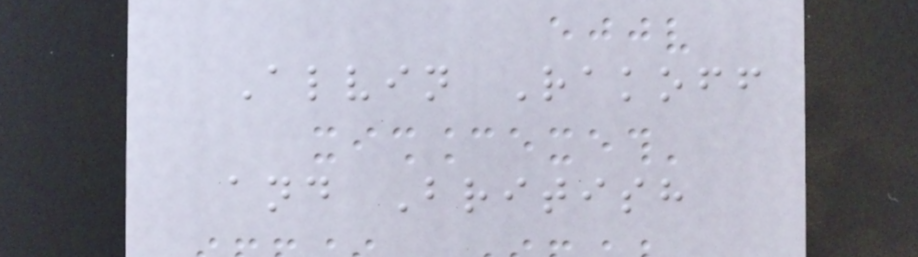Alvin Rakoff
and British
